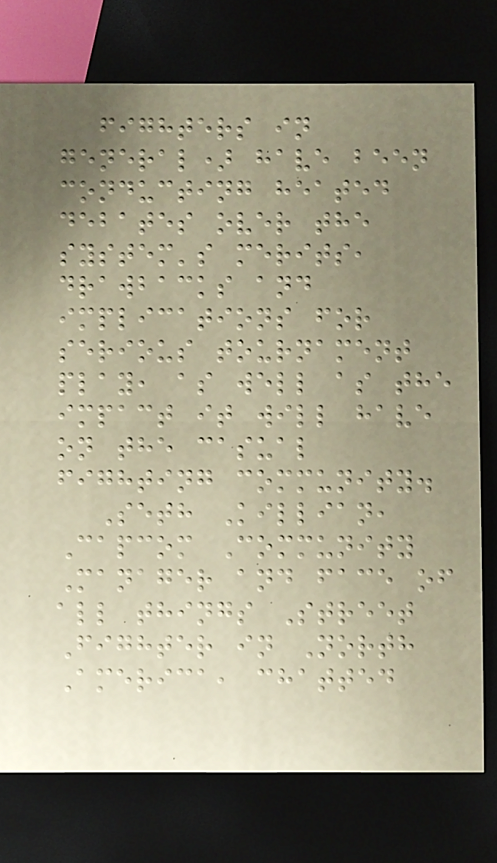fighters in
general) have been
conducting heated
debates over the
system's merits,
drawbacks and
implications for
serious tournament
play, as well as the
impact it will have
on the casual
fighting community.
Seth Killian,
Capcom Community
Manager and face of
all things Street
Fighter in North
America, chatted
